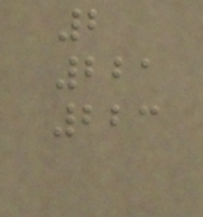2
221
223
